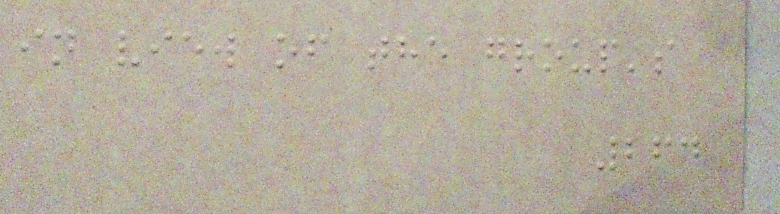in view of the group's
264
